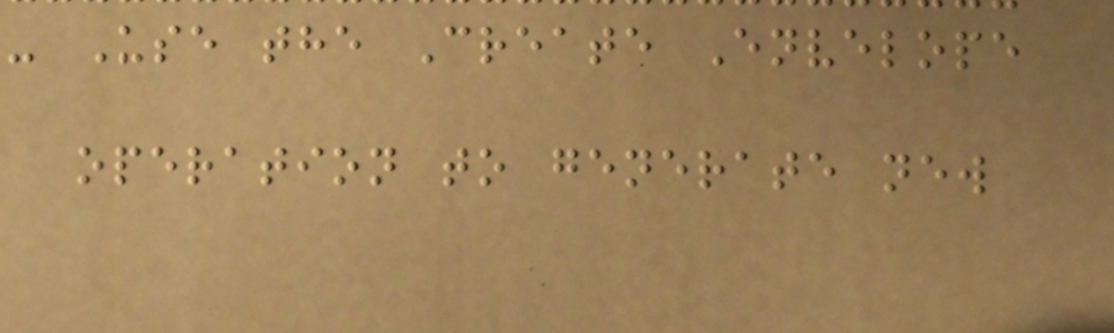- Use the Create Envelope
operation to generate new
